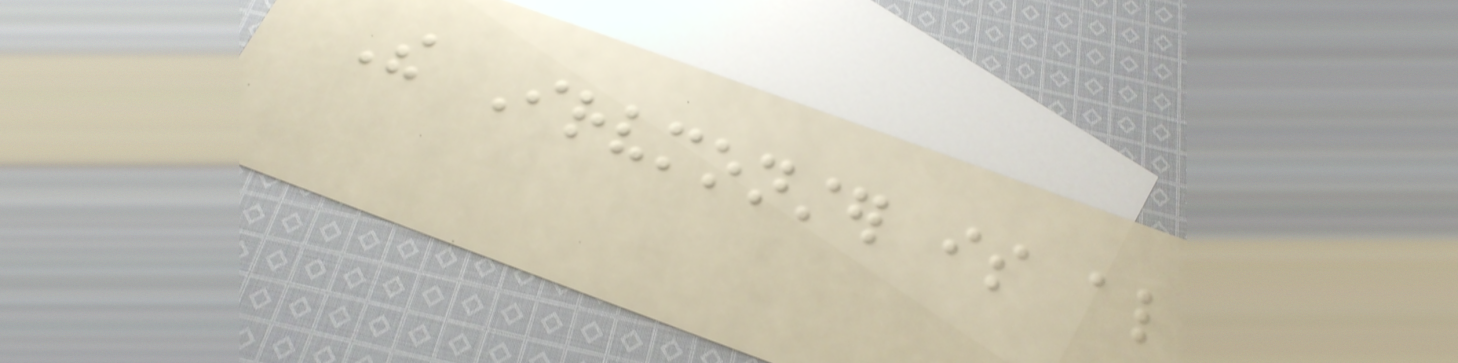The Irvmonster is also
